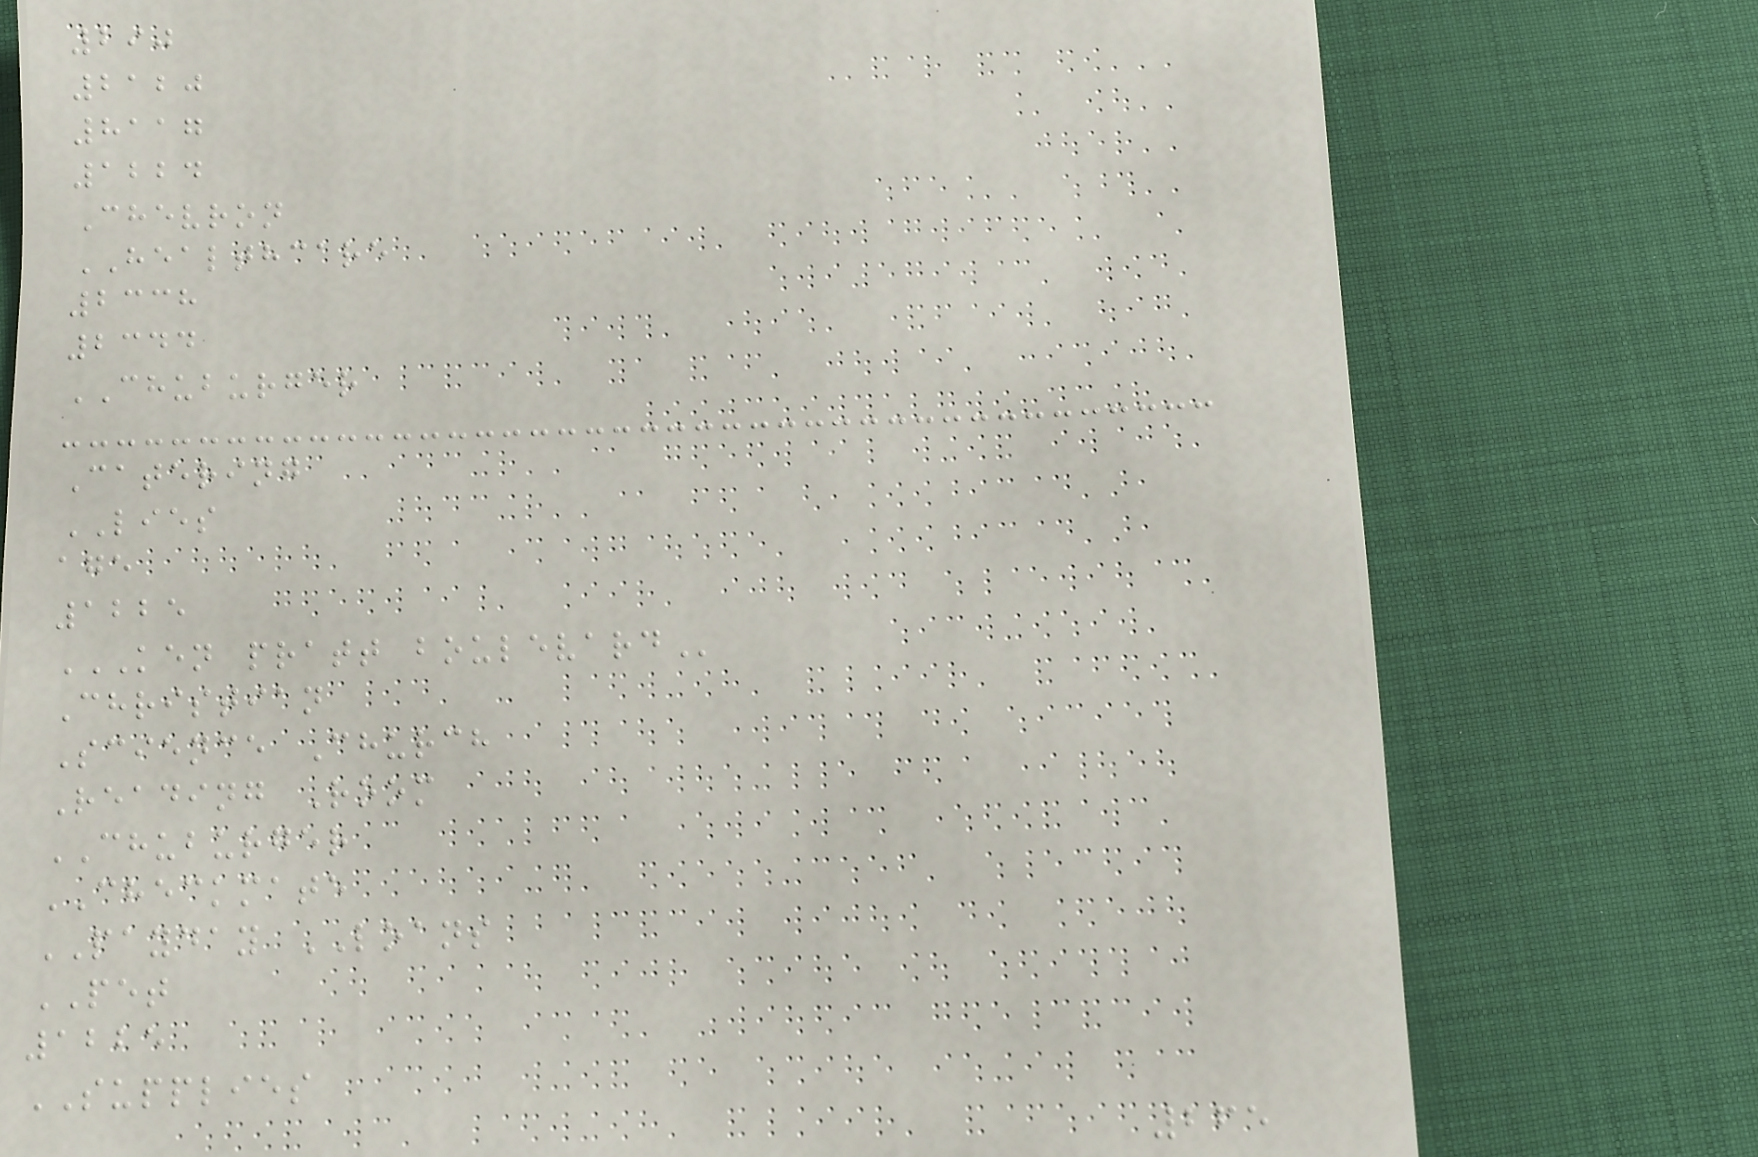290
2120
8117
1224
Chevron
HEALTHCARE
2338
2344
CHUBURGER
Catering
LIES
age
1225
KEN PRATT BOULEVARD
Christian
Science Church
Reading Room
CHUBURGER
CHECKMATE
PAYDAY LOANS
PET
1225
SUPPLIES
265
